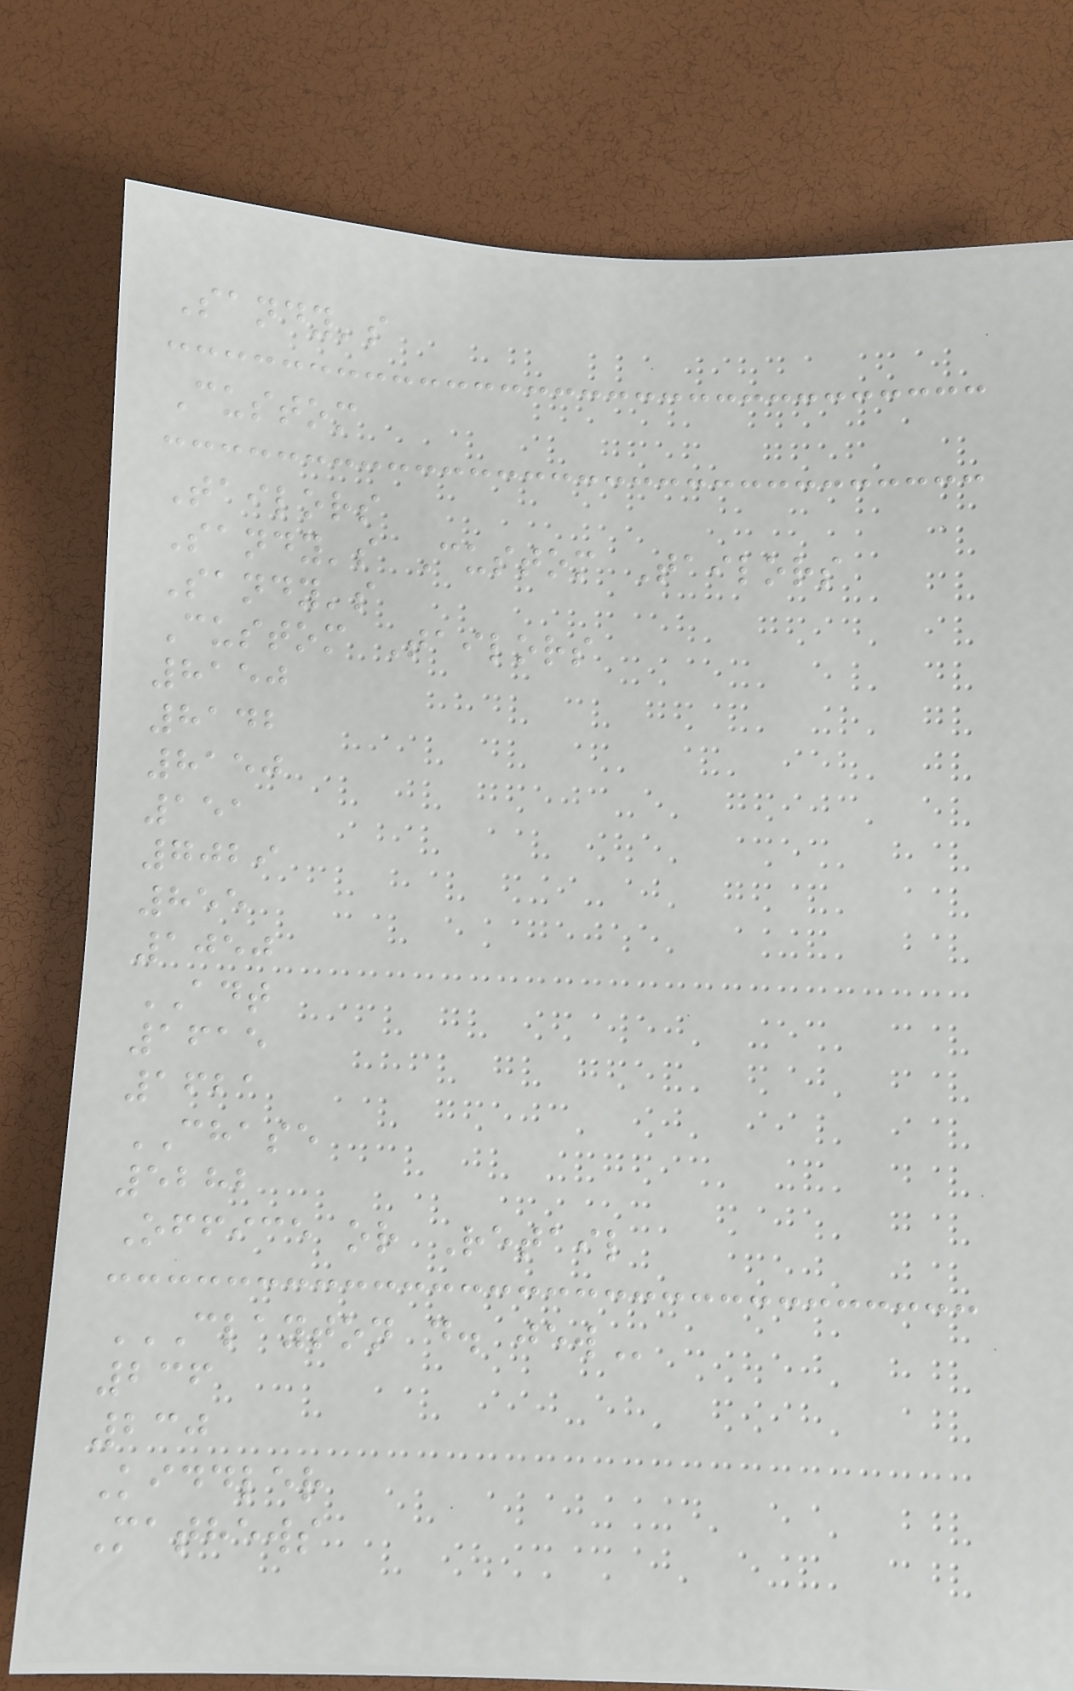Sandy's
Custom
Tailors
Sandy's Custom Tailors
Sandy's
Custom Tailors
8150
8142
8150
151
7029
855
1050
ADT
1615
1621
CHASE
5282
Office or Retail
CLAYTON D. JEW
236
230
Kiddler
Mathews
